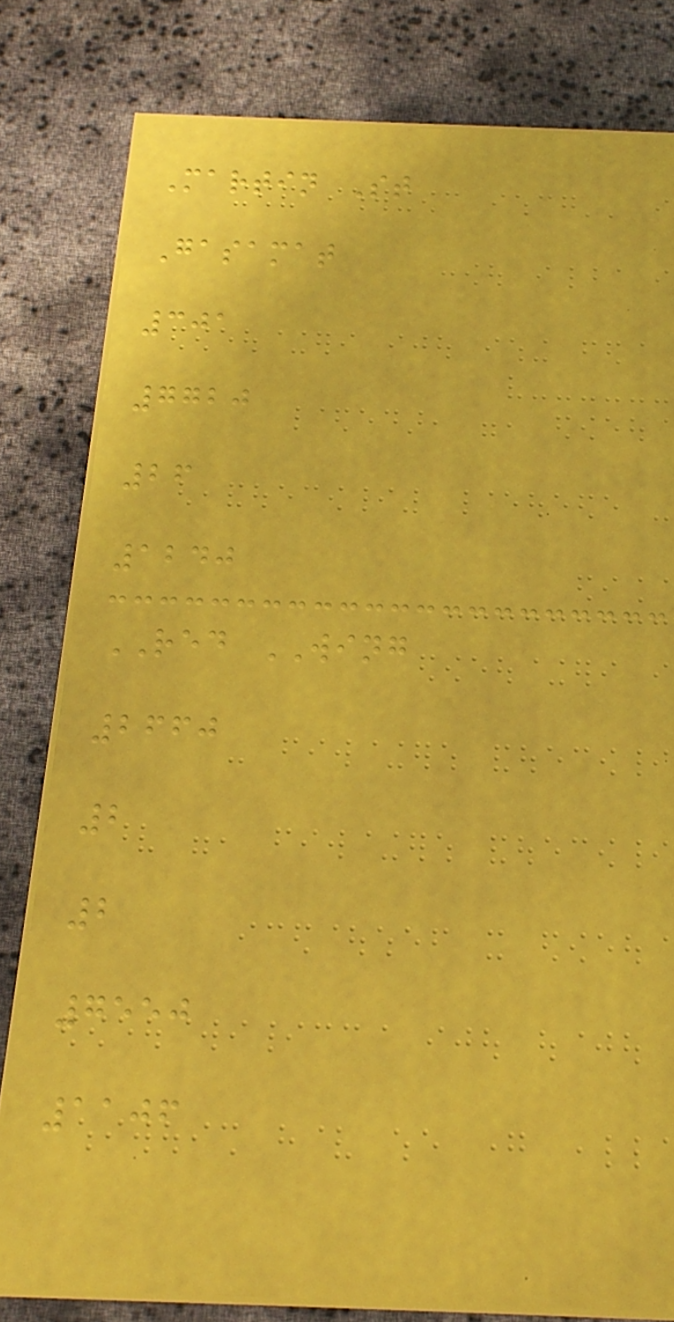Martin St
Gasamat
301
7720
26
1240
RED WING
2660
2
2
7550
1106
